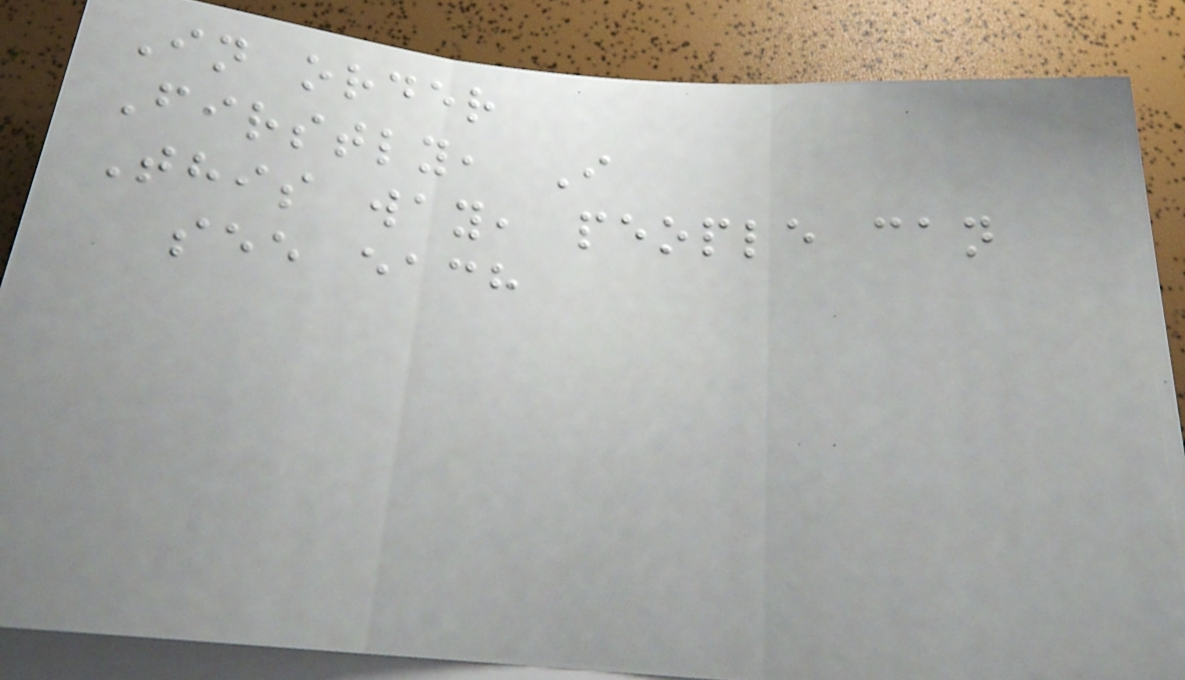In order
Firstly, I
This way, people can
see each
